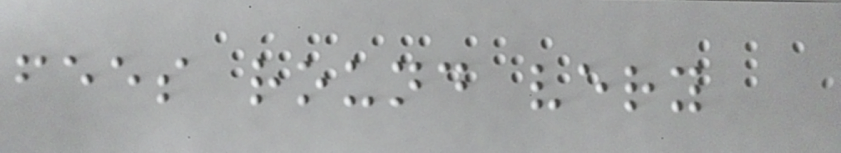fees round very
